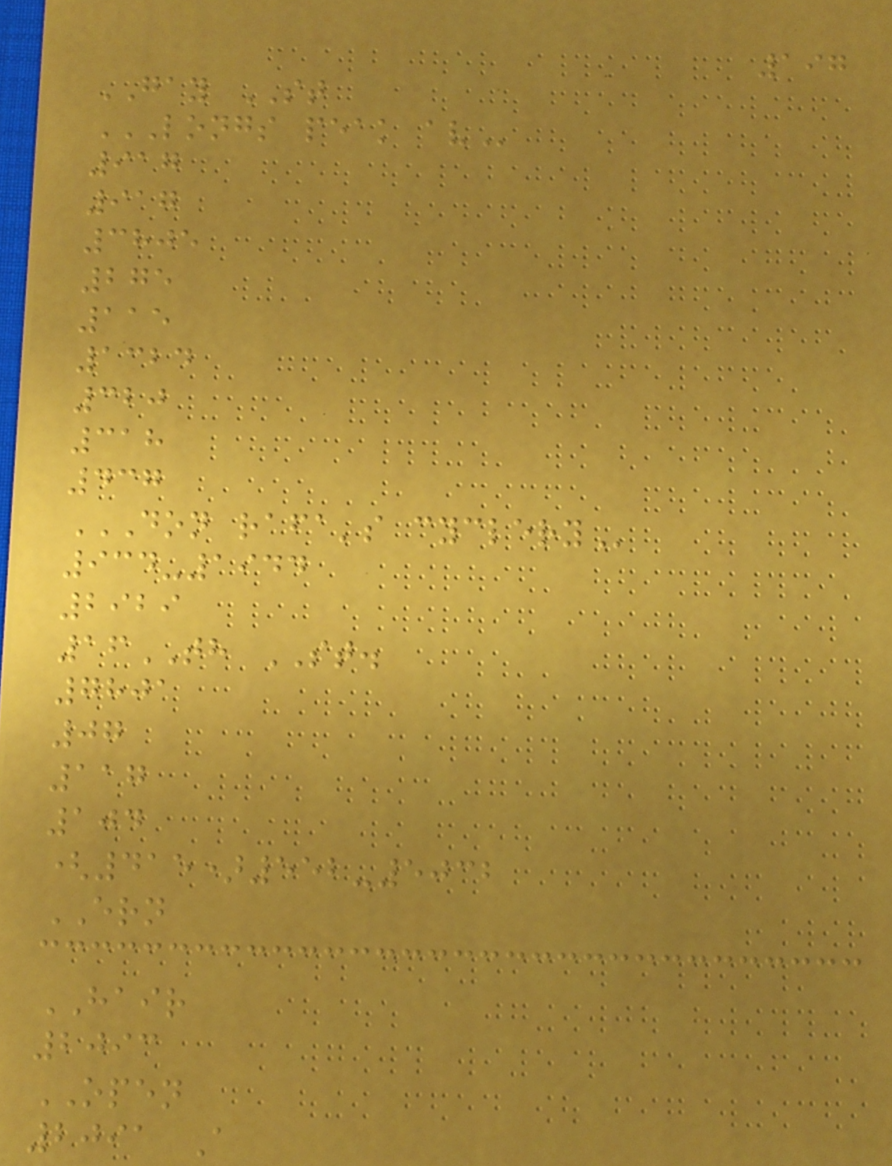197
GAY ST
LONGS PEAK AV
917
917
3805
275
115
1324
320
318
437
DON RAFA'S CYCLERY
934-1944
2929
16TH ST.
7801
07
117
104
(415)552-5032
ERN
HAIR
2093
OPEN
2091 A
